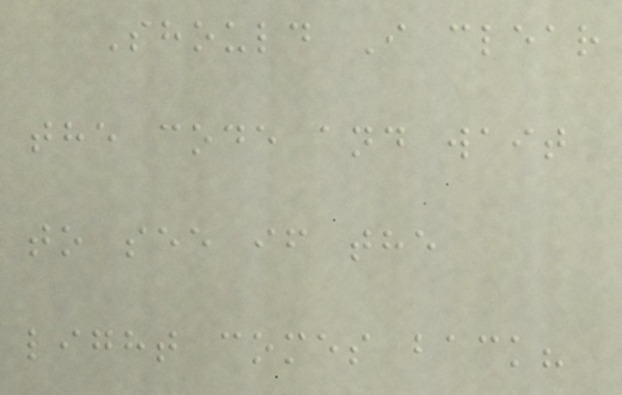Should I clear
the code and wait
to see if the
light comes back?
